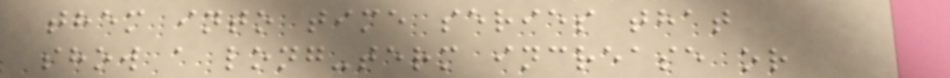them into time series that
show a long-term increase or
